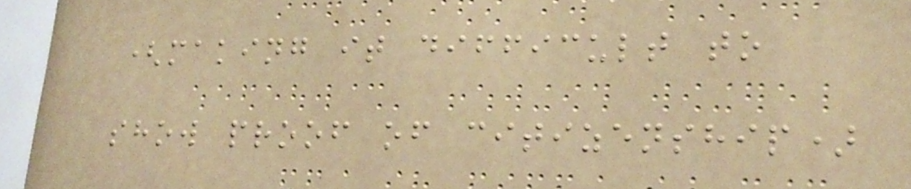(making it difficult to
show proof of citizenship)
